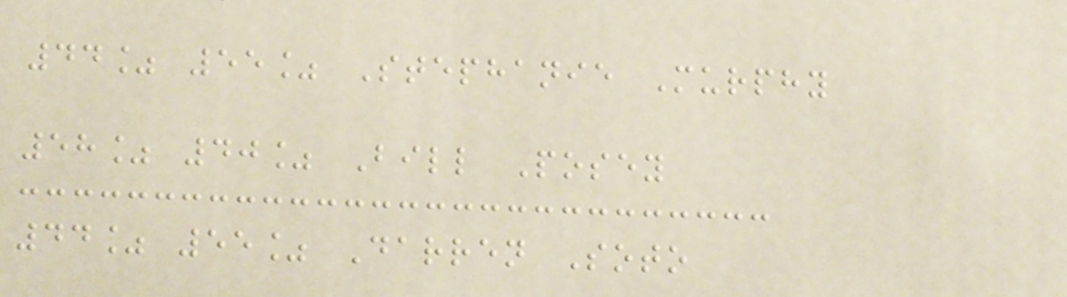44% 55% Stephanie Murphy
58% 40% Bill Posey
44% 55% Darren Soto
